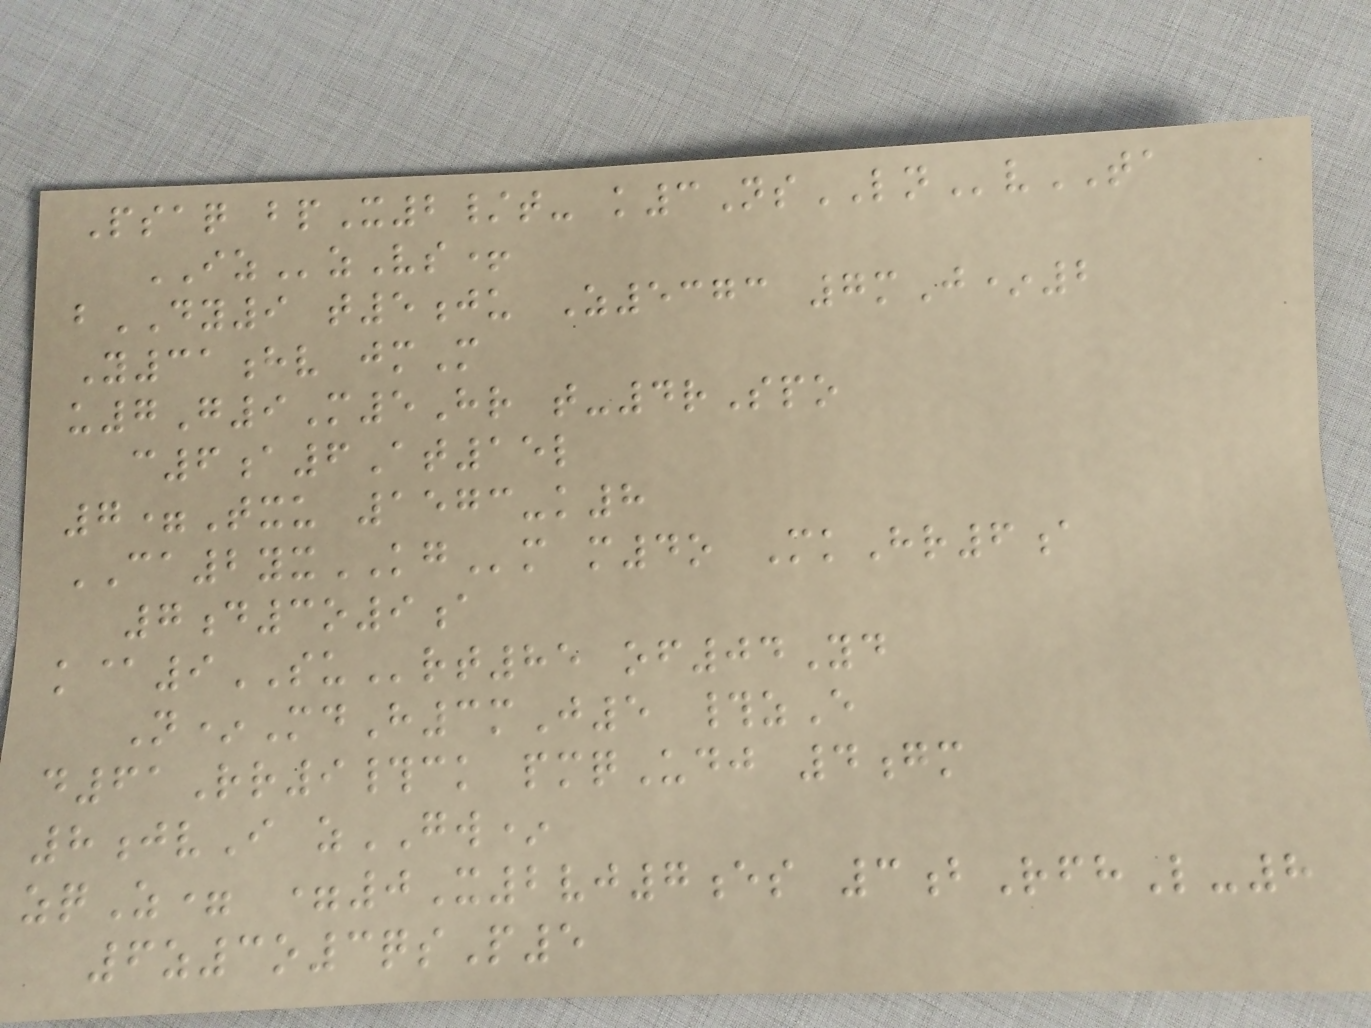Psaq bpX2/t- k3NsLNvTA
IZzVs+
bDY9 t5ju Z5373 7mJ*2
Y31hv jmM
u7G9M5Hr t-4rSpo
c6a6At15l
7=Txu 1573-k8
CA2yxKGm m4o MkHr6a
7d3o9a
k@9SUrt85 of04Yd
N*MdH3mJ5 #zE
d61Rr9#ck pmqUdj 4gm
8jvI zGW*
zqZ= =0X2vj7es 3bRfhL-8
6z3o3qsP5
